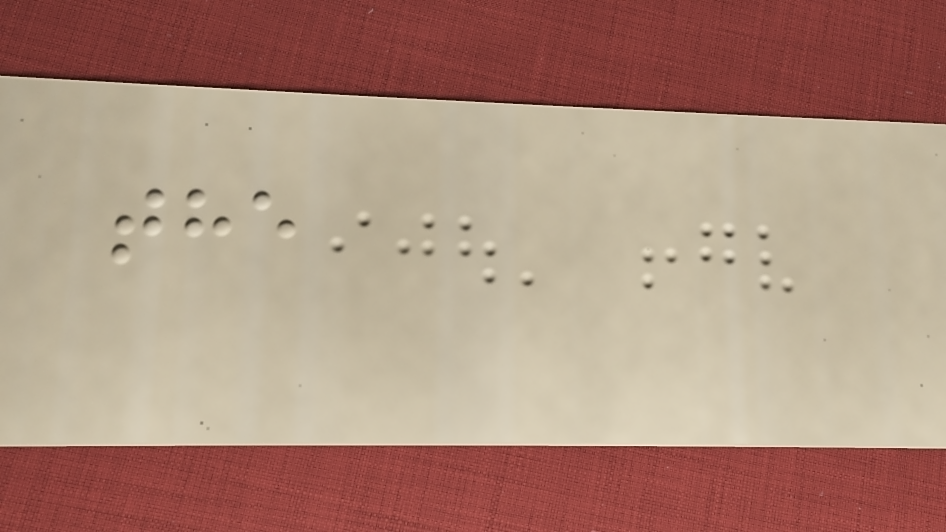the
